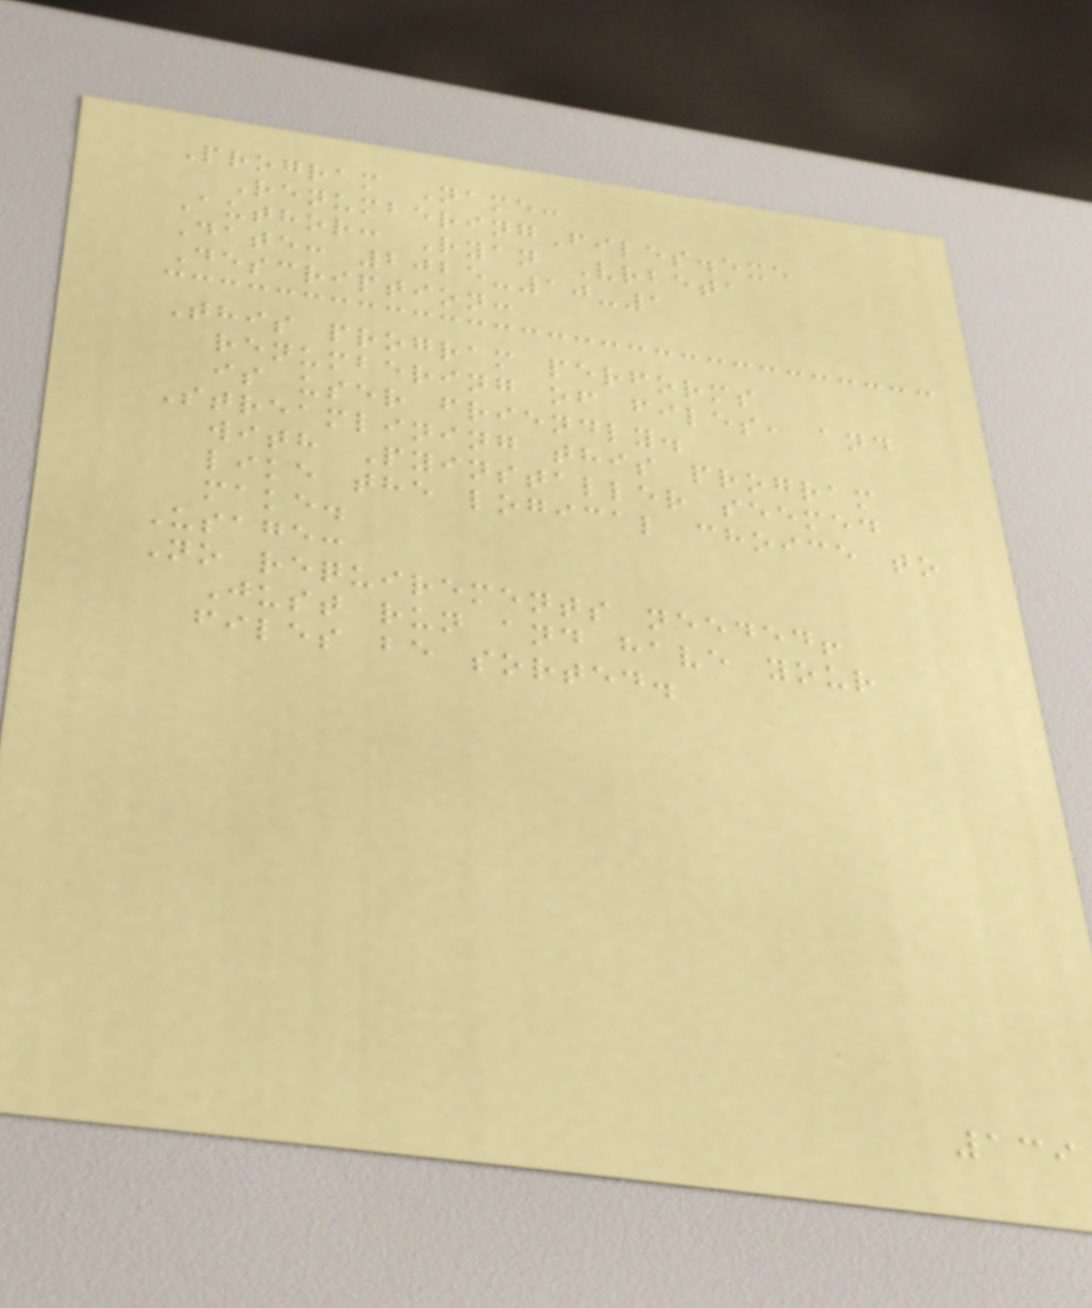Program Name:
RenumberingFiles.exe
Author: Ryan Vrbeta
Date: 2025-10-1
Description:
This program performs
renumbering of files, and
is user friendly.
Streamlining this program
with Pyinstaller seemed
like the logical choice to
make.
Usage:
No requirements needed!
Just run and have your
files be sorted.
139
